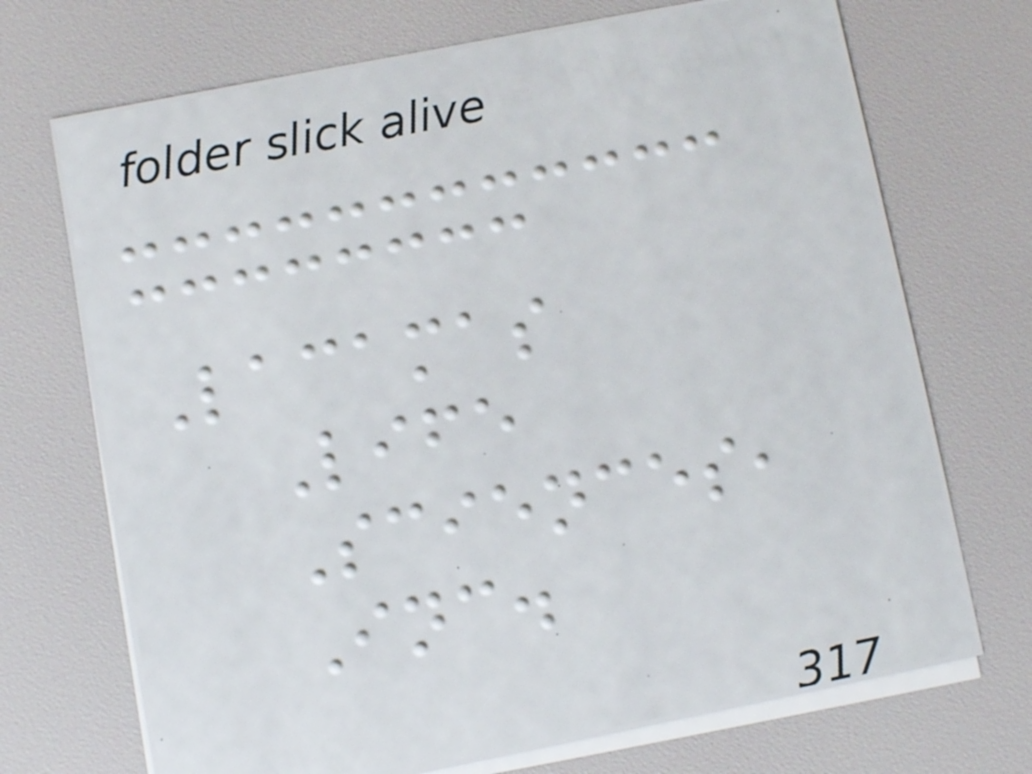Lacamas
Life
Sciences,
Inc.
